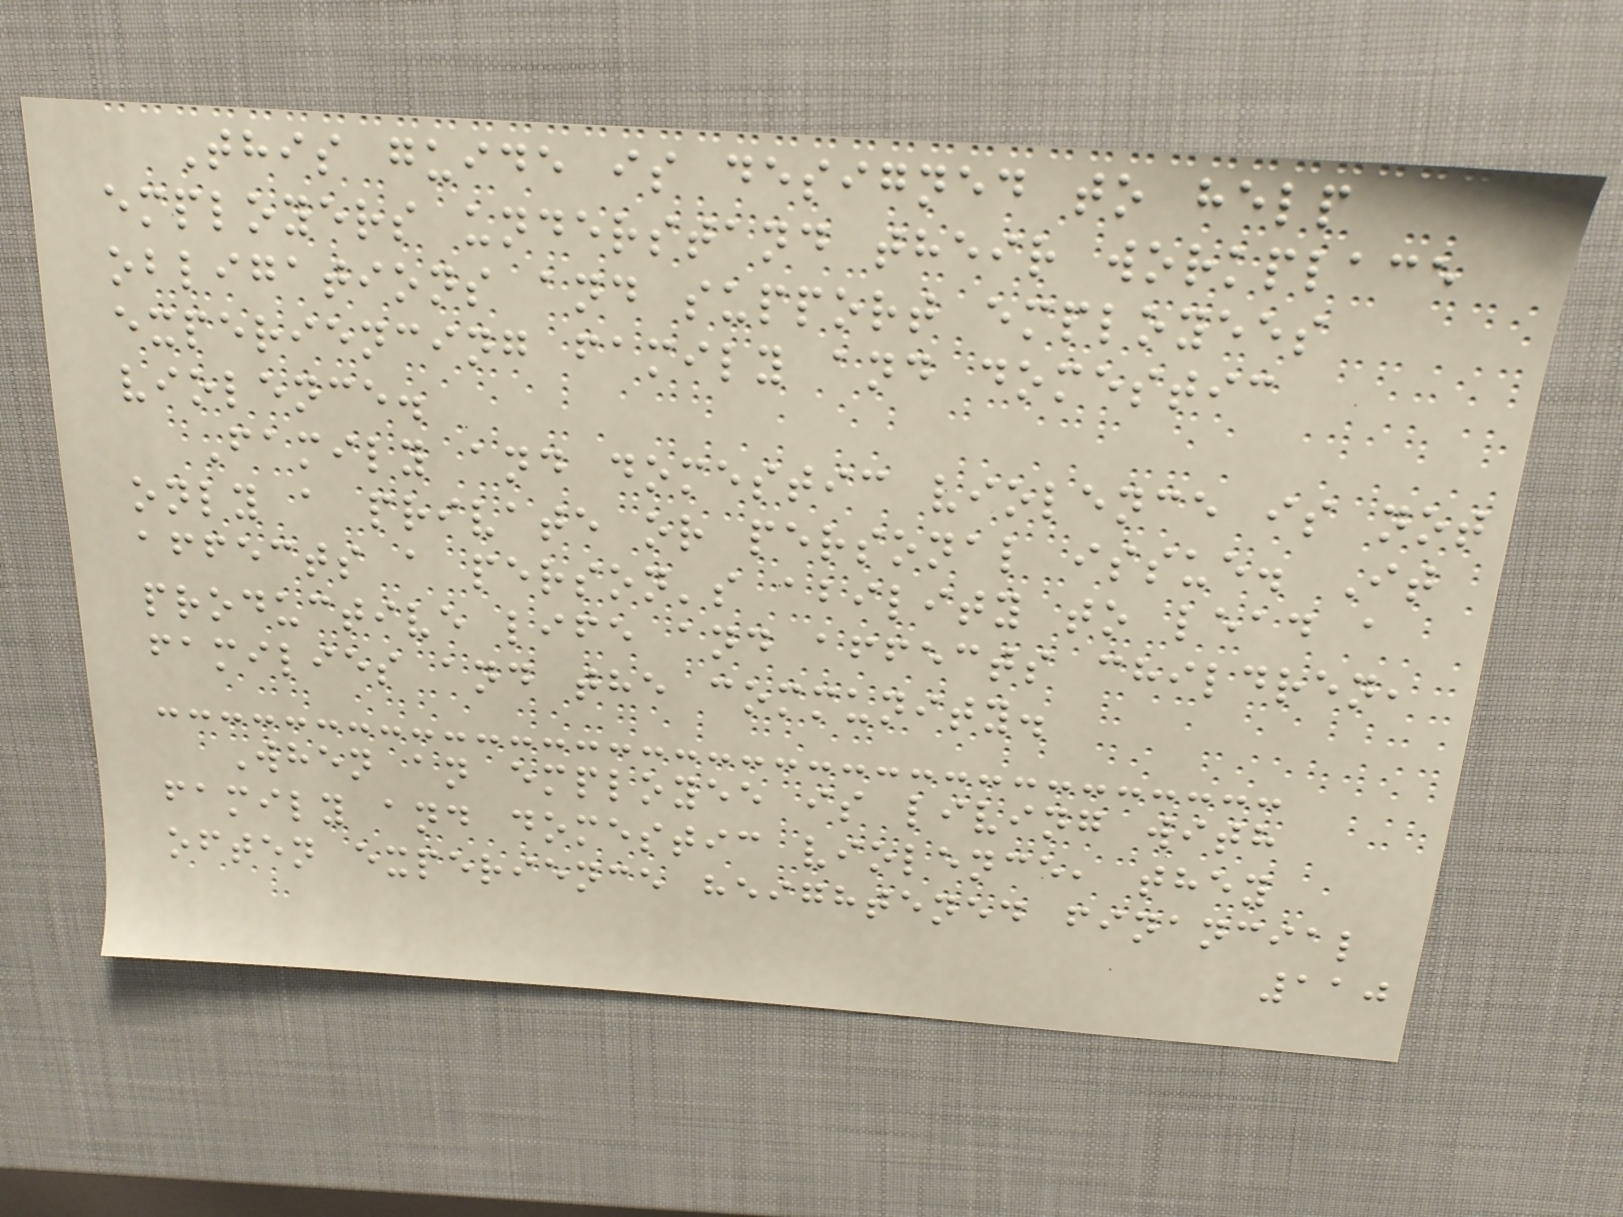This guide is designed to help
employers understand their workplace
obligations and support employees
experiencing family and domestic
violence.
Family and domestic violence is not
only a private or personal issue. It
affects a person's ability to lead a
productive life and affects children,
families and the community.
When an employee is living with
family and domestic violence, they
often experience heightened financial
110
